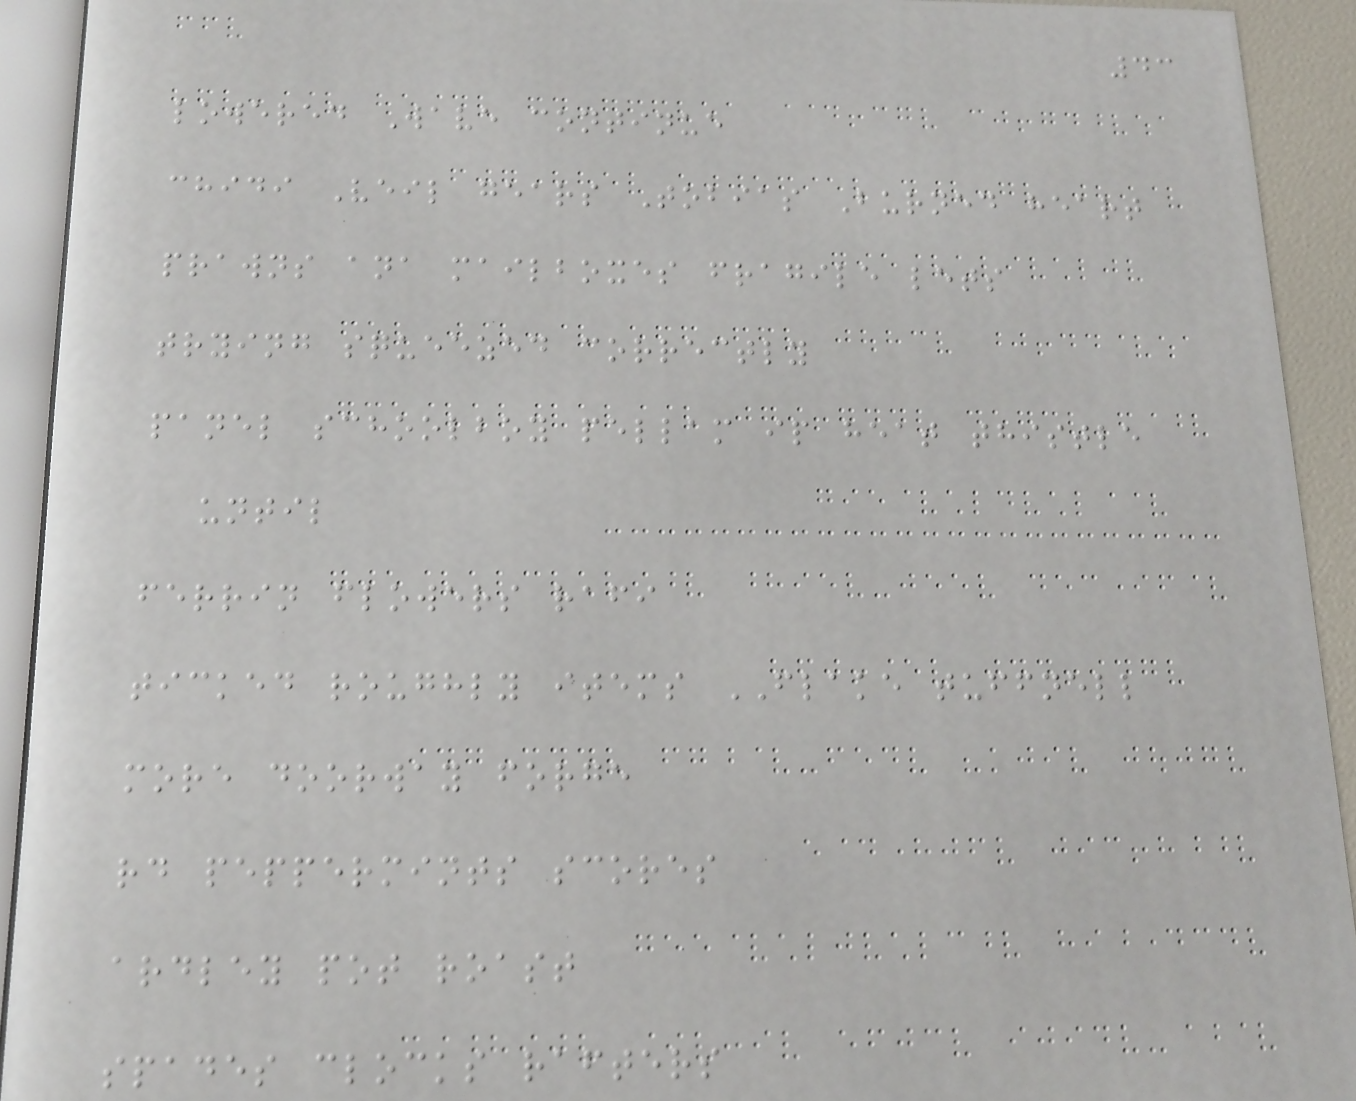43
lowered Wave continue
chidi Veil gears Tobias Burned heart
prawns ana mailboxes fragile lets
trying squeezed correctly
panel schoolboy pellam ip heat thistle
until
ferrin flowers rafi
ticked roughly items FLAKE tuffnell
more doorway forge
rd peppermints scores
ardley pot roast
spades clocks rafters
